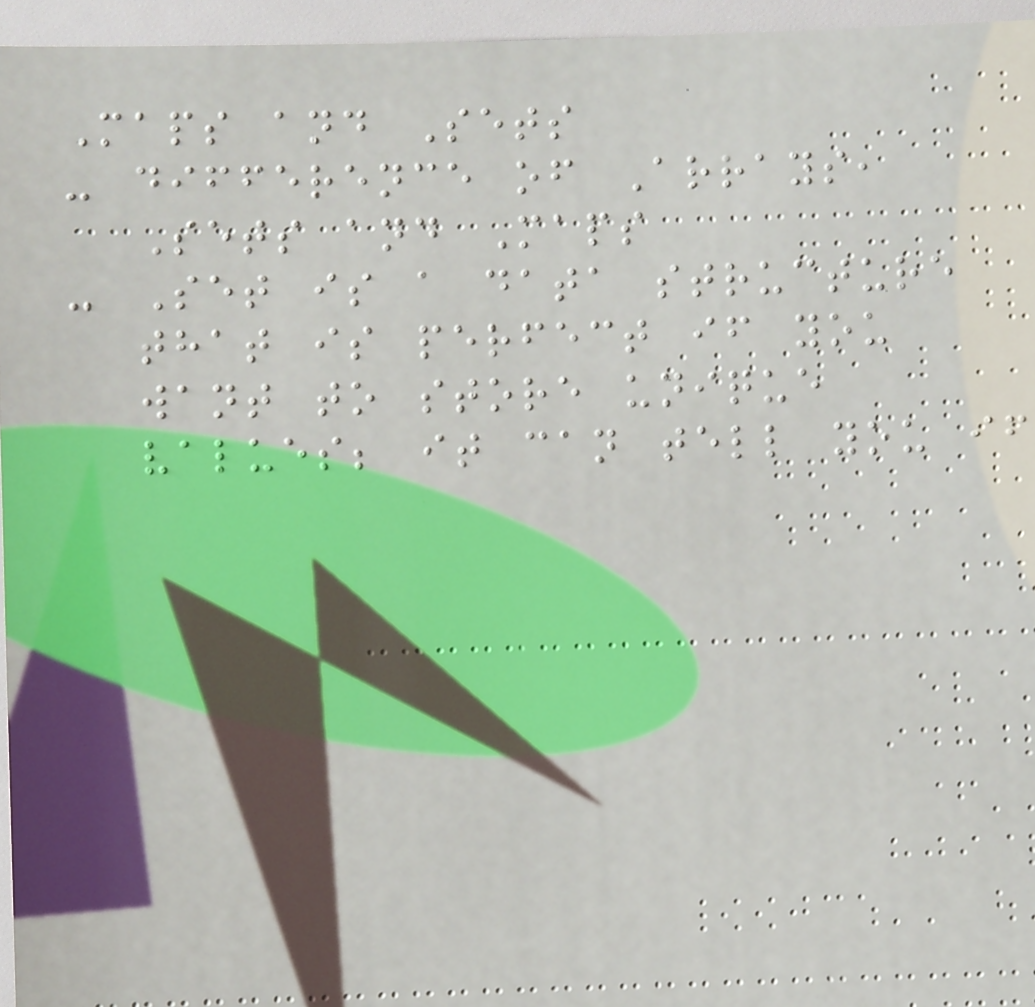Maps and Sets
- difference of Arrays,
Sets and Maps
- Set is a data structure
that is perfect if you
want to store unique
values; it can tell you if
